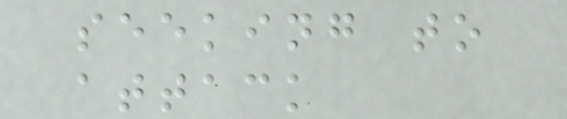seeking to
attack
